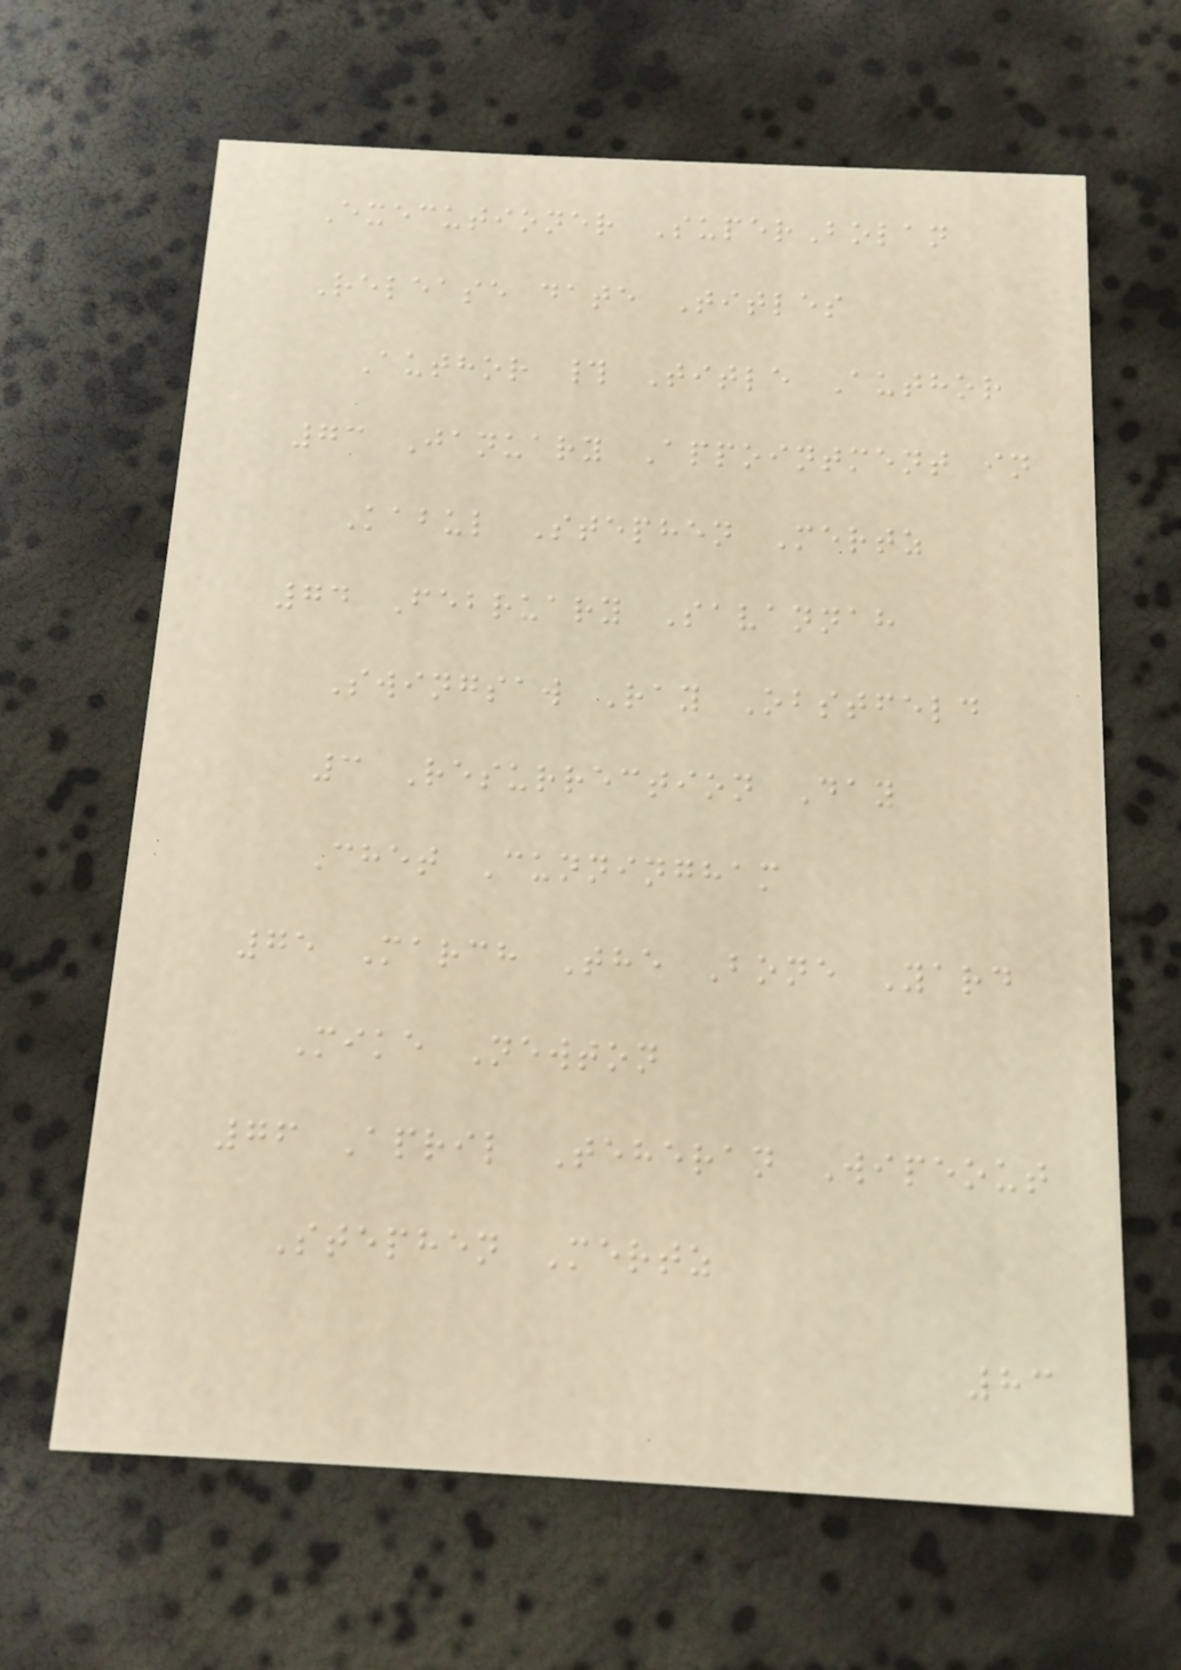Executioner SuperBolan
Release date Titles
Author # Title Author
73 January Appointment in
Kabul Stephen Mertz
74 February Savannah
Swingsaw Ray Obstfeld
3 Resurrection Day
Chet Cunningham
75 March The Bone Yard
Mike Newton
76 April Teheran Wipeout
Stephen Mertz
83
